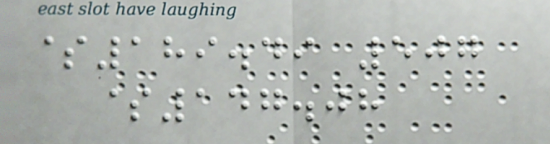$189.49 507
$147.08
